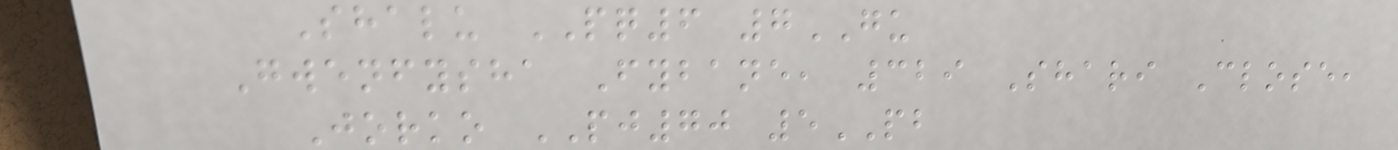Shalu PQ6 7GU
Gwenfysha Fybane, 329 Shari Close,
Jorko PJ70 5PB
